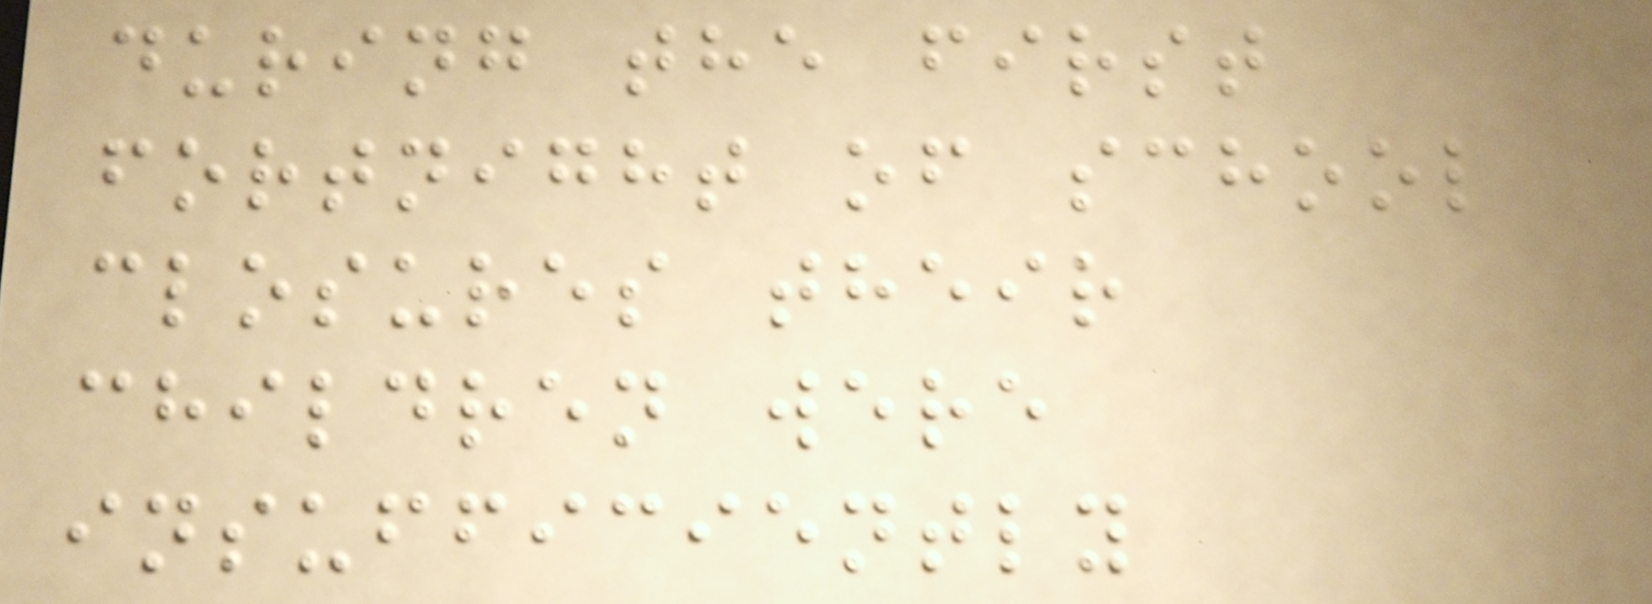during the first
fortnight of school
closures their
children were
insufficiently
